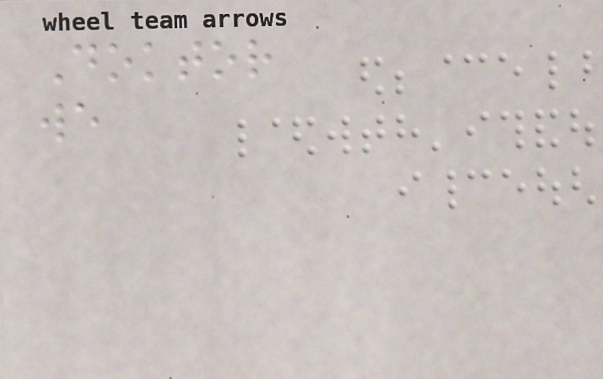Doktor
we
